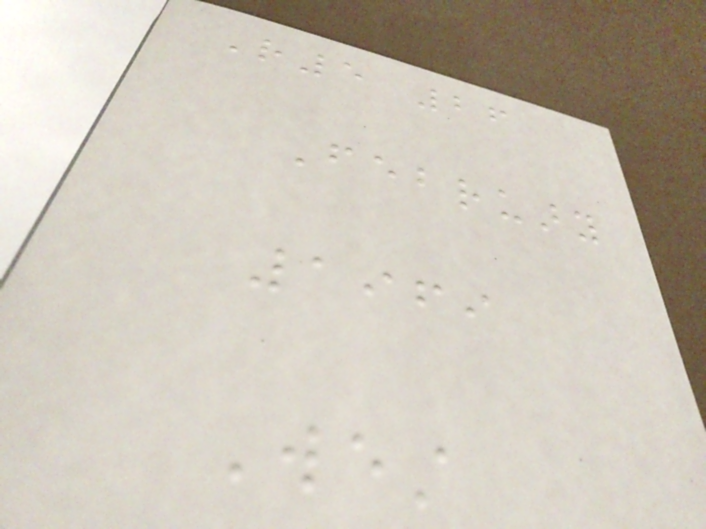R5 26
February
1969
West
